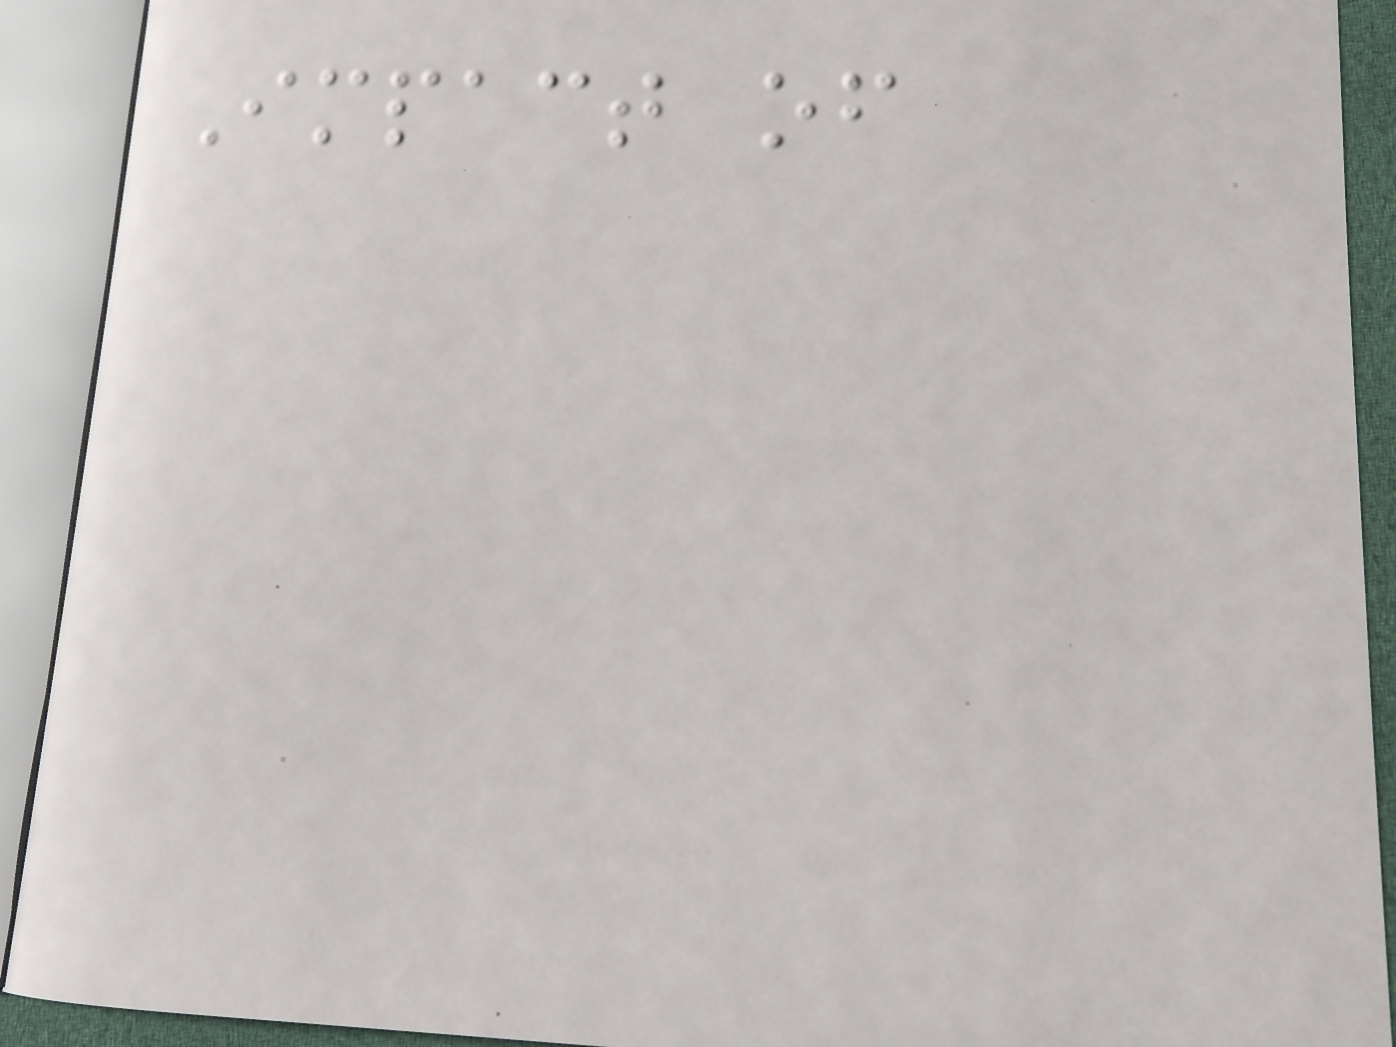Impact of
